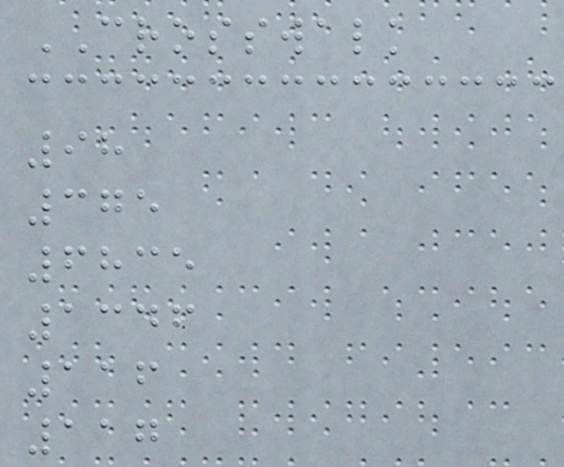CROSSWALK
98
375
6835
1346
116
117
